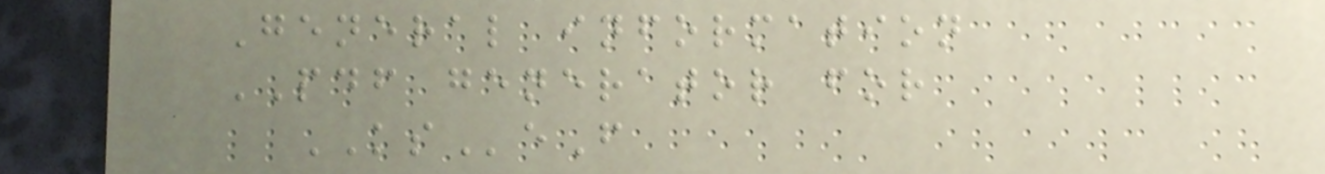General information
PDF generator for
KSeF
